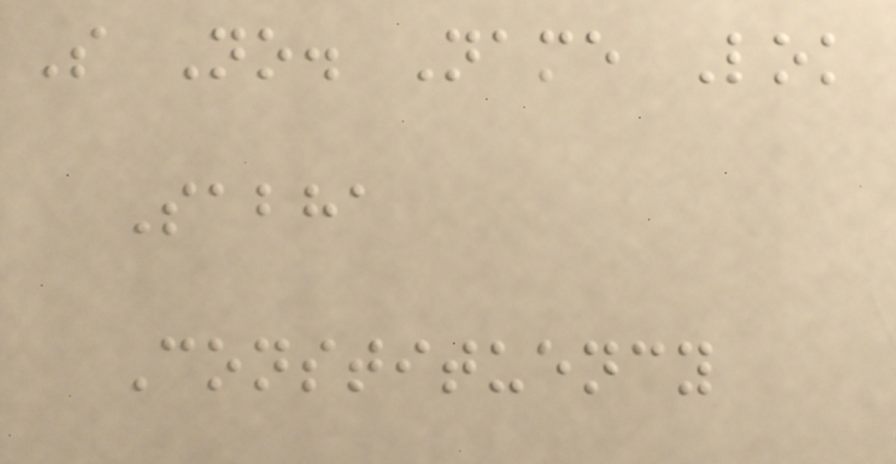S No. Name Lok
Sabha
Constituency
